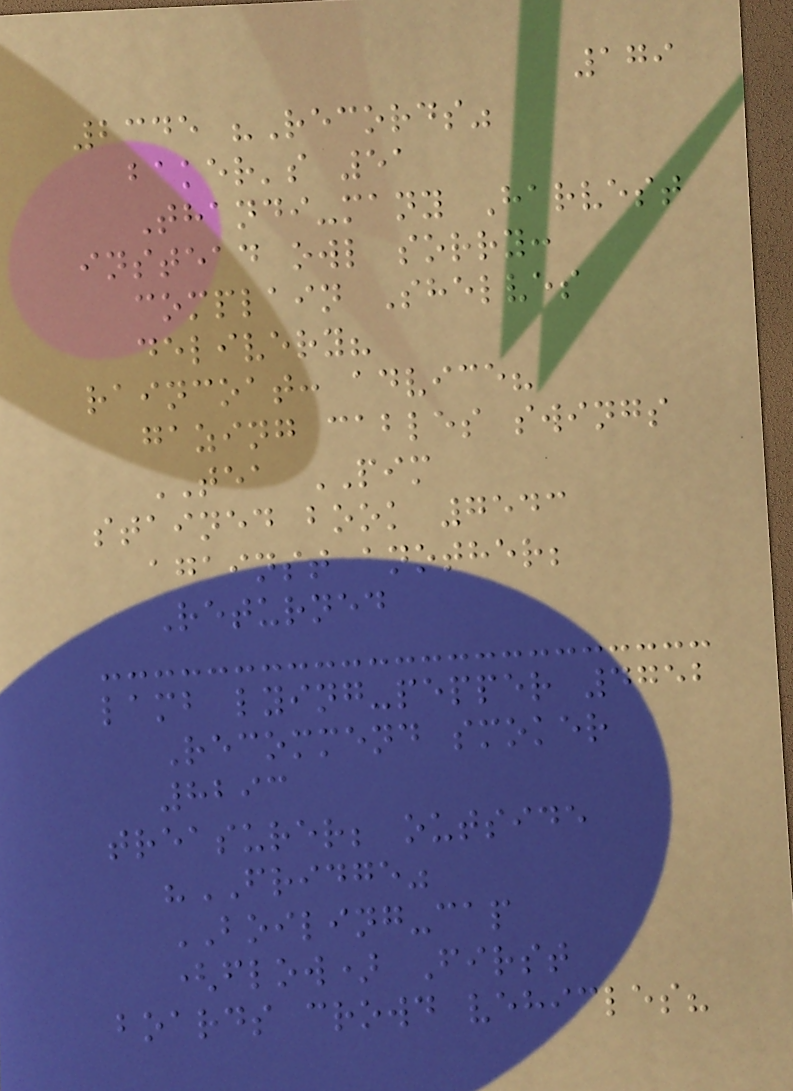179
2345 "Records"
baker's 51
Thandi-many Harvest
instead owl sorry:
complain Shelves
delivery?
raincoat: advice?
gazing cables swings
TEA PIM
stained book 7543
against another;
Returned
lamb lying-pepper 4752
Recommend smoker
8293
treasurer; outside
"FRIDGE"
BOILING-cap
(flow) First
boards crowd vehicles?
